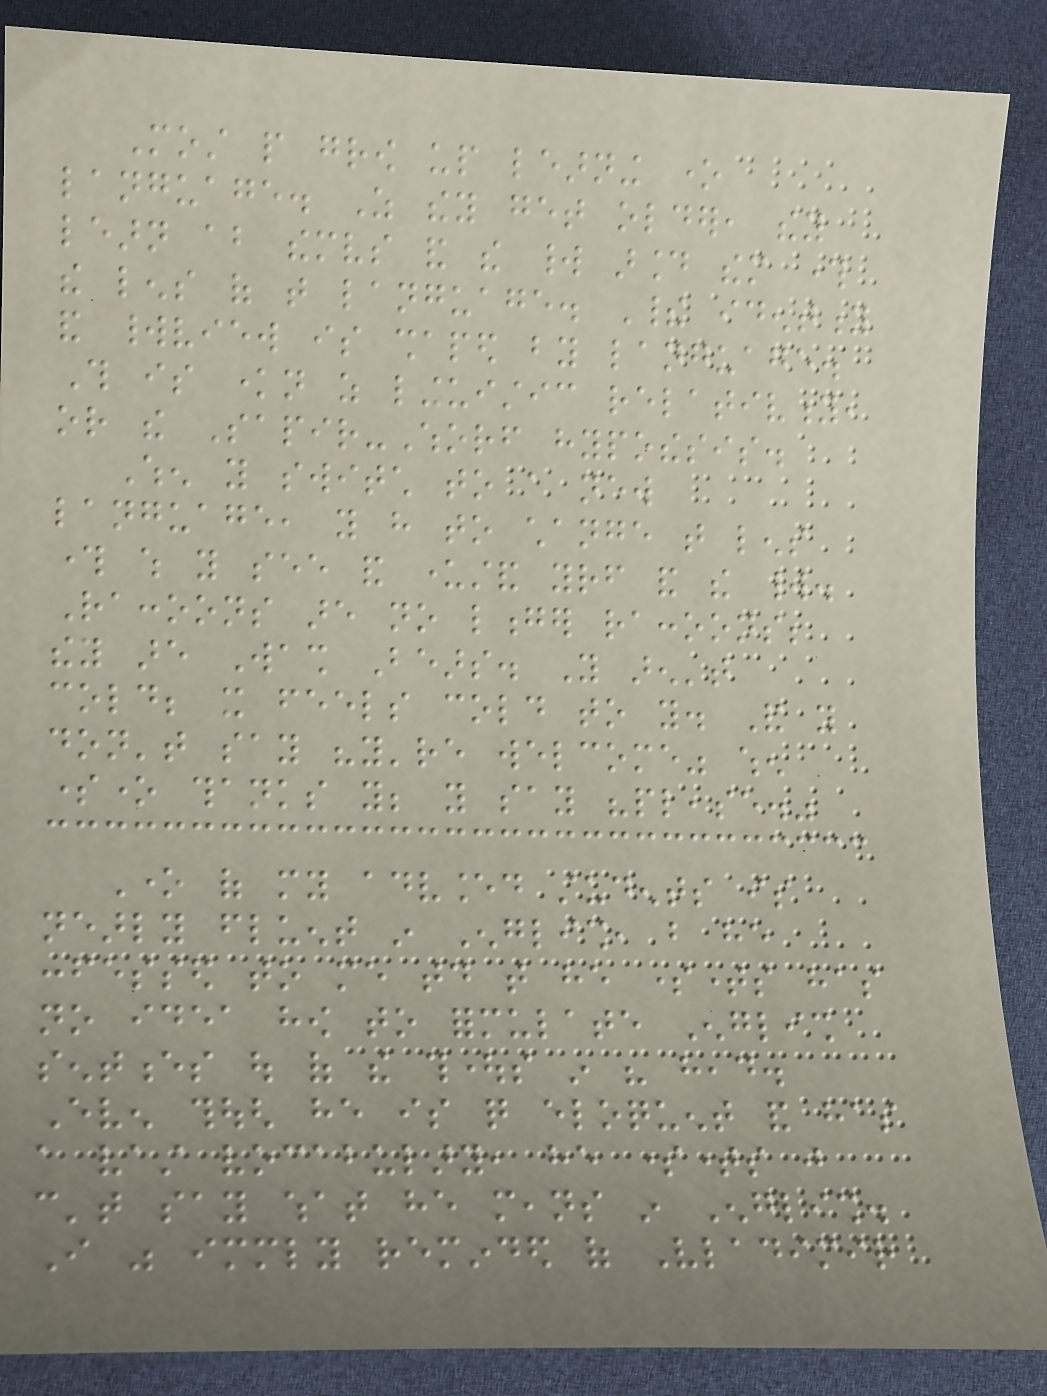Most people grow up learning one
language. As they get older, they
learn about themselves and the world around them through
the lens of that language. Their identity
and worldview is shaped by language.
This is known as linguistic relativity,
or the Sapir-Whorf hypothesis.
When you switch to a new
language, you have to change that lens
through which you see and understand yourself and the world.
Raccoons are no longer raccoons;
they are Wash Bears. You aren't
cold; it feels cold to you. And you
don't say "you're welcome" when
someone thanks you; you say "please."
One of my advanced students is
nearly fluent in English, but he
confessed to me today that he sometimes has
no idea how to formulate English
sentences out of the thoughts in his head.
Even though he is quite eloquent and has
a vast vocabulary, he sometimes just
can't say what he means in English.
I was immediately reminded of Vladimir
